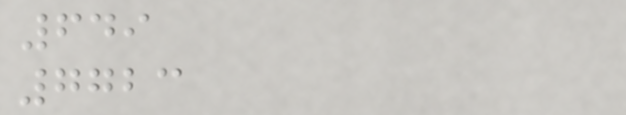649
7723
